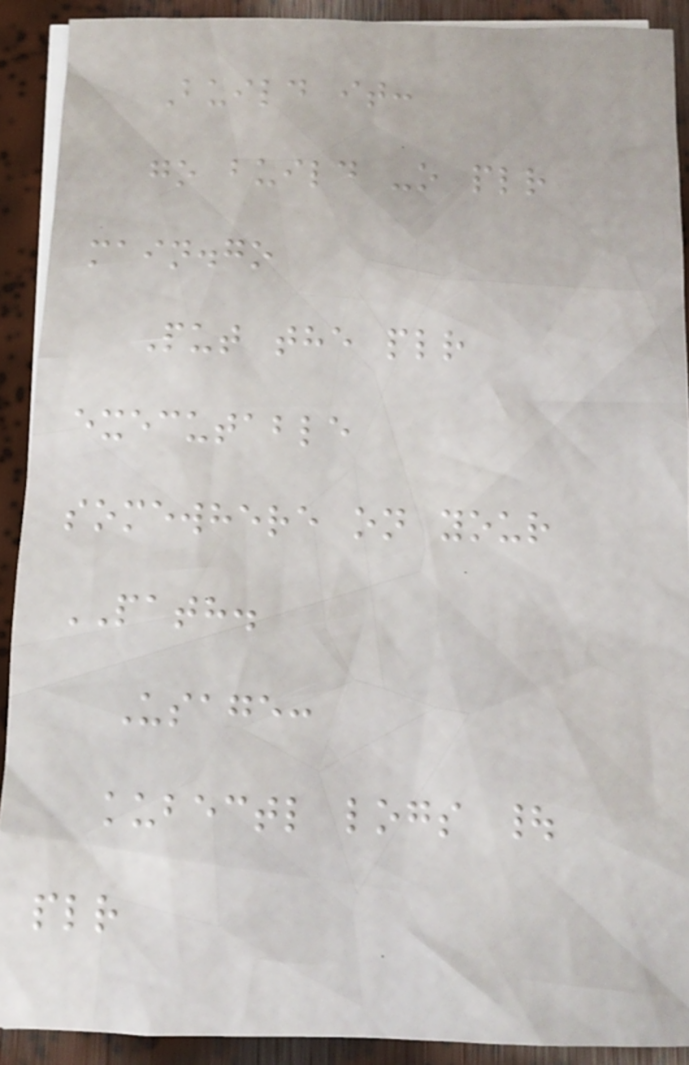Build it:
go build -o plr
main.go
Put the plr
executable
somewhere on your
PATH.
Usage:
kubectl logs |
plr
